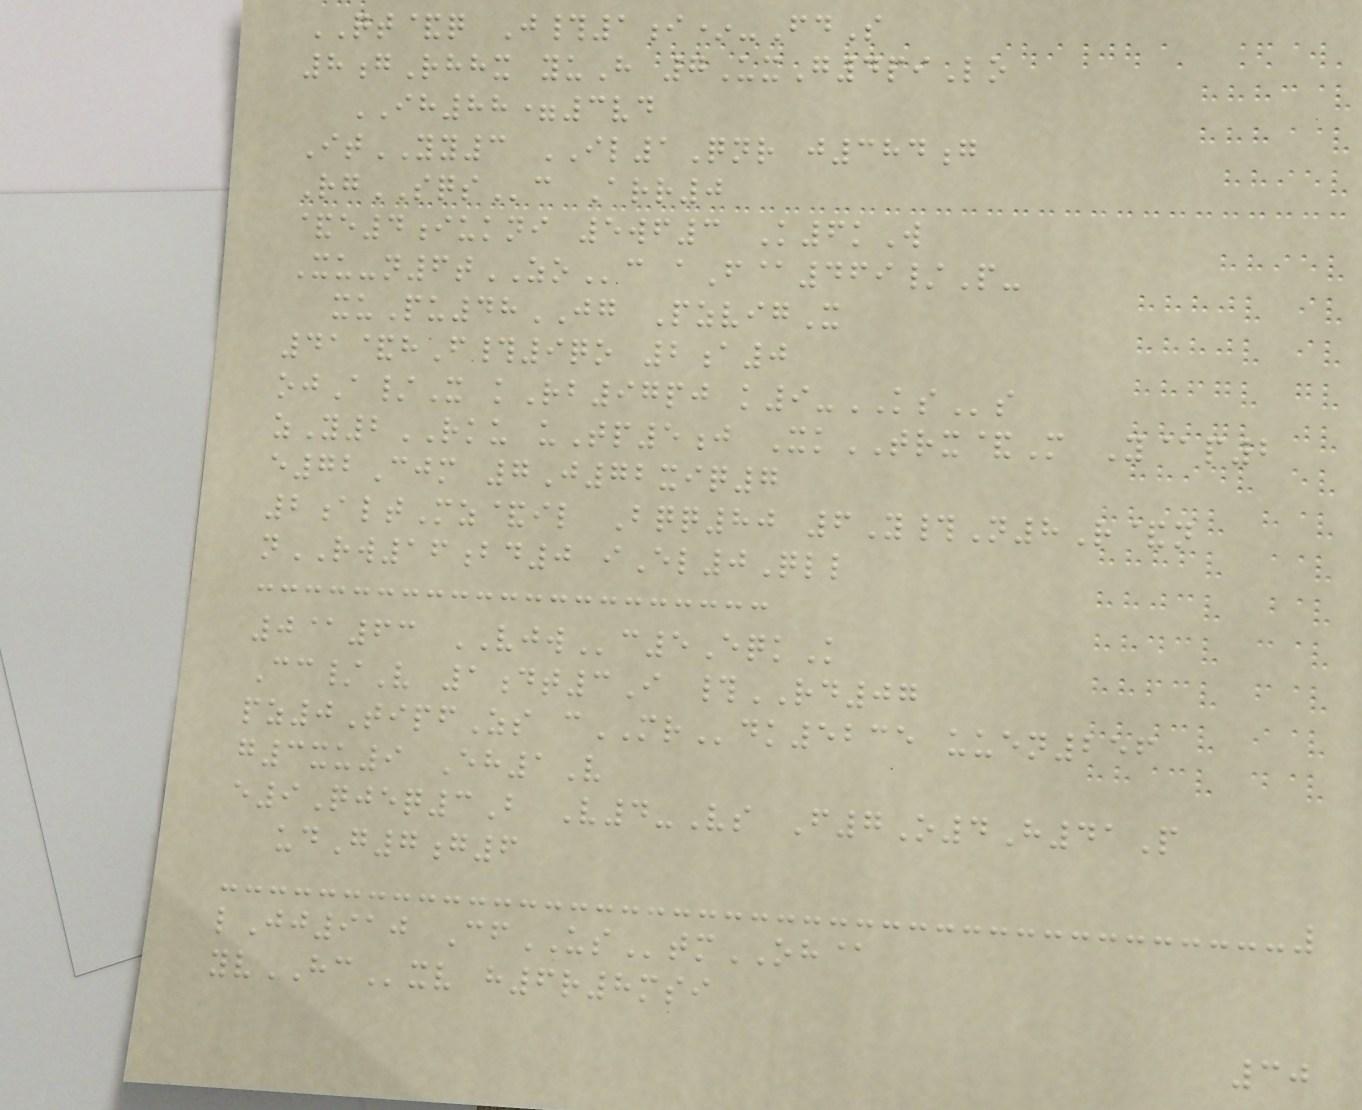QT&q J#1i*-FdS
8gRhhx yuH 7UxG4piLo
IH88=3vd
ItYY3 IL1Qnr j384g
RgSQSc Arr0
&e4iukni 5wf3 K6kW
Xu-n6tZOc aF@469/P-
xuPu48JG PzvigX
41&hF#9qo 2a0
ojA/X kRb97pj k9-KSs
zY2RKU uTp5j XkTRX&M Y@p2
e72Cjm 7J72xiq7
2altMz&il Bqq80 6Y#N8R&n
nRW16bd0 iEl0Qll
0@63 VJWc5EqkK
Cc/V 1dt3I #RD07
pz0TipfZs cMRdk5235 uuen256
g3xu9 Eh1V
e9Qjeq3B V4-Vs F7O4H41P
udG7g6
lJj910 CfUStmOH@
yvHCxv h6r8msi
30
